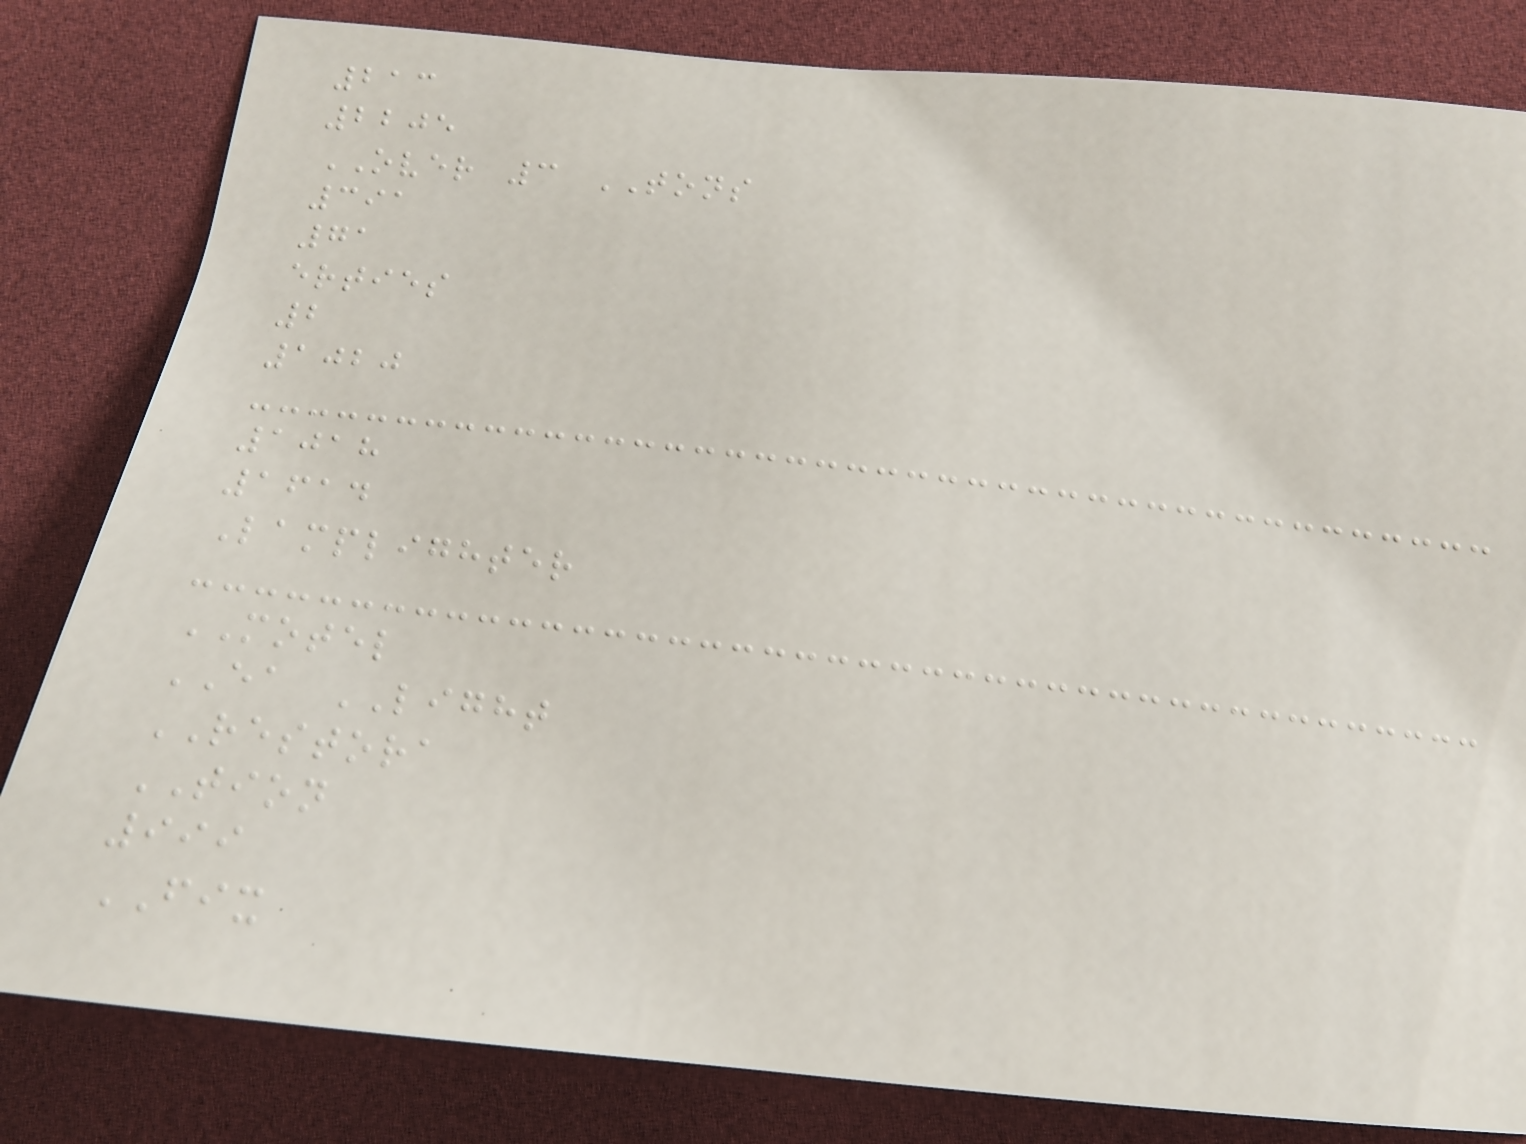213
2205
OVER 3 TONS
391
71
erties
2
1020
1018
1614
Lamplighter
MOTEL
EA LIGHT
RESTORA
TION
999
FIX
